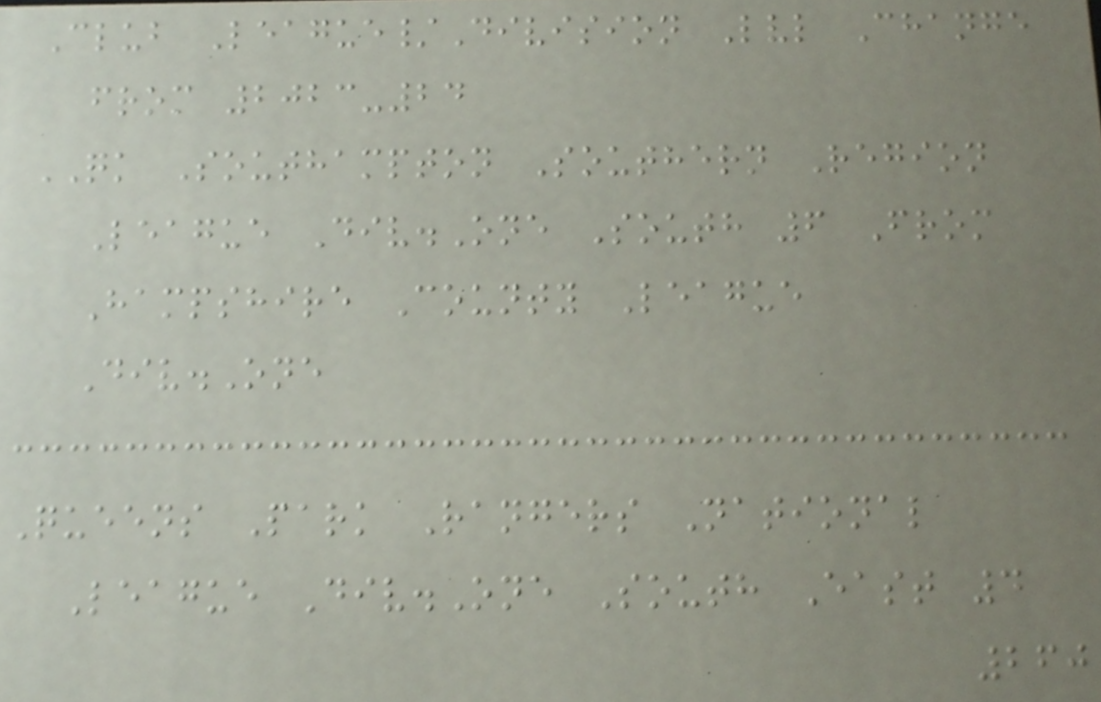Club League/Division Lvl Change
from 2023-24
QK Southampton Southern Region
League Div.One South 6 From
Hampshire County League
Div.One
Queens Park Rangers National
League Div.One South East 4
260
